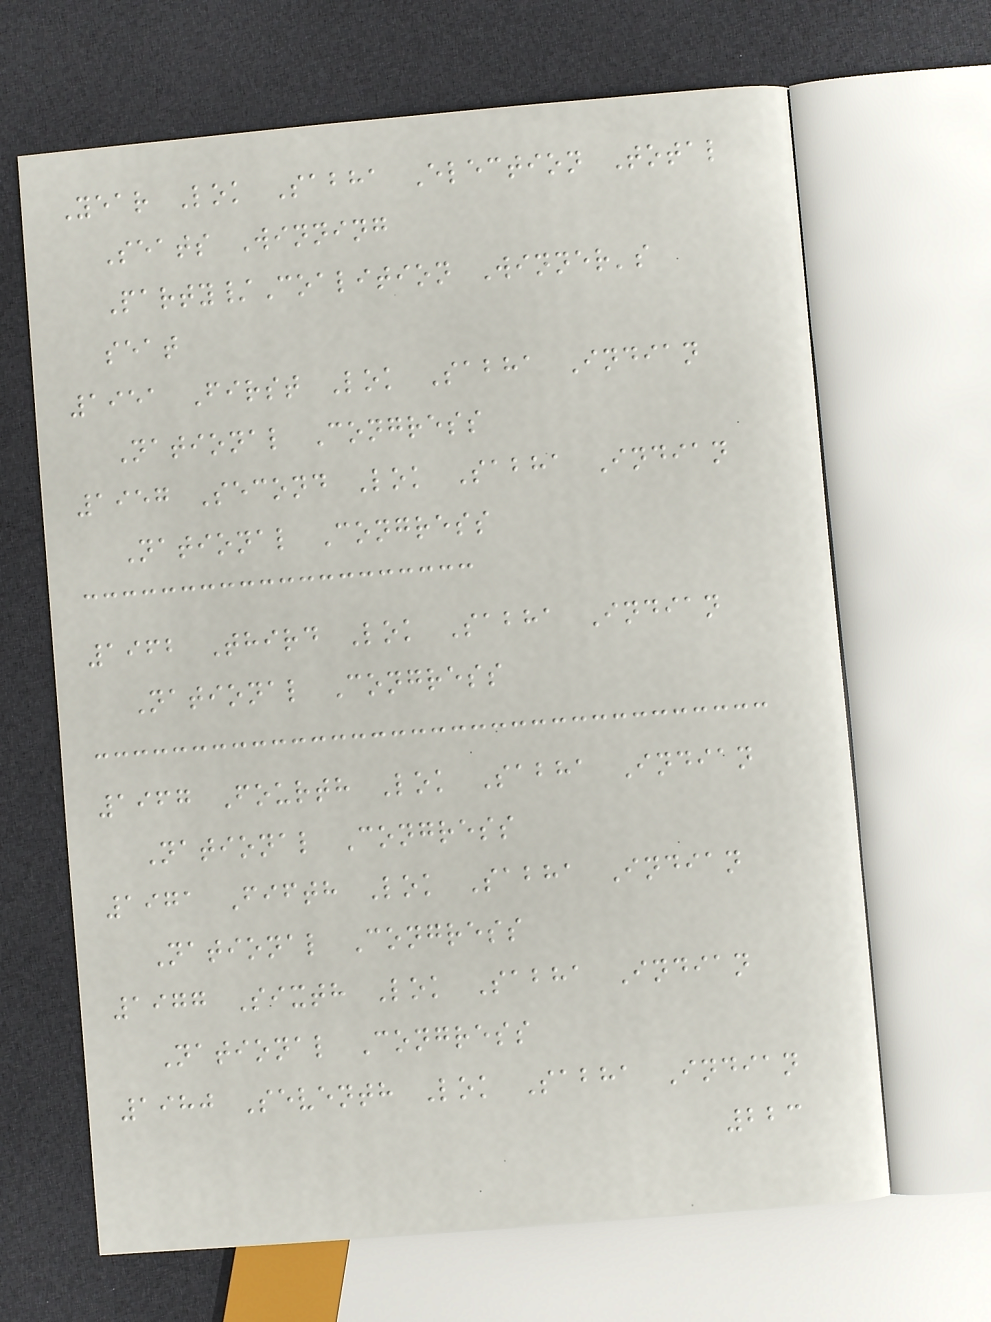Year Lok Sabha Election Total
Seats Winning
Party/Coalition Winner's
seat
1951 First Lok Sabha Indian
National Congress
1957 Second Lok Sabha Indian
National Congress
1962 Third Lok Sabha Indian
National Congress
1967 Fourth Lok Sabha Indian
National Congress
1971 Fifth Lok Sabha Indian
National Congress
1977 Sixth Lok Sabha Indian
National Congress
1980 Seventh Lok Sabha Indian
223
